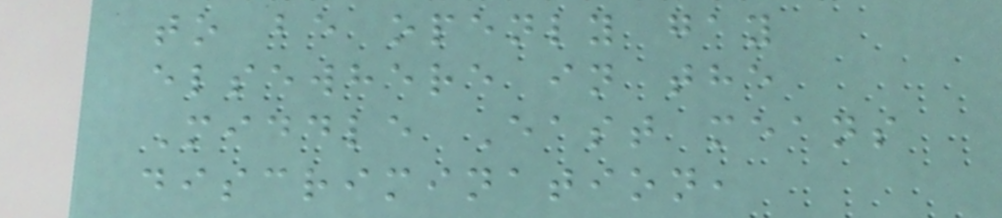to be openly gay
elsewhere in the
Middle East means
discrimination,
